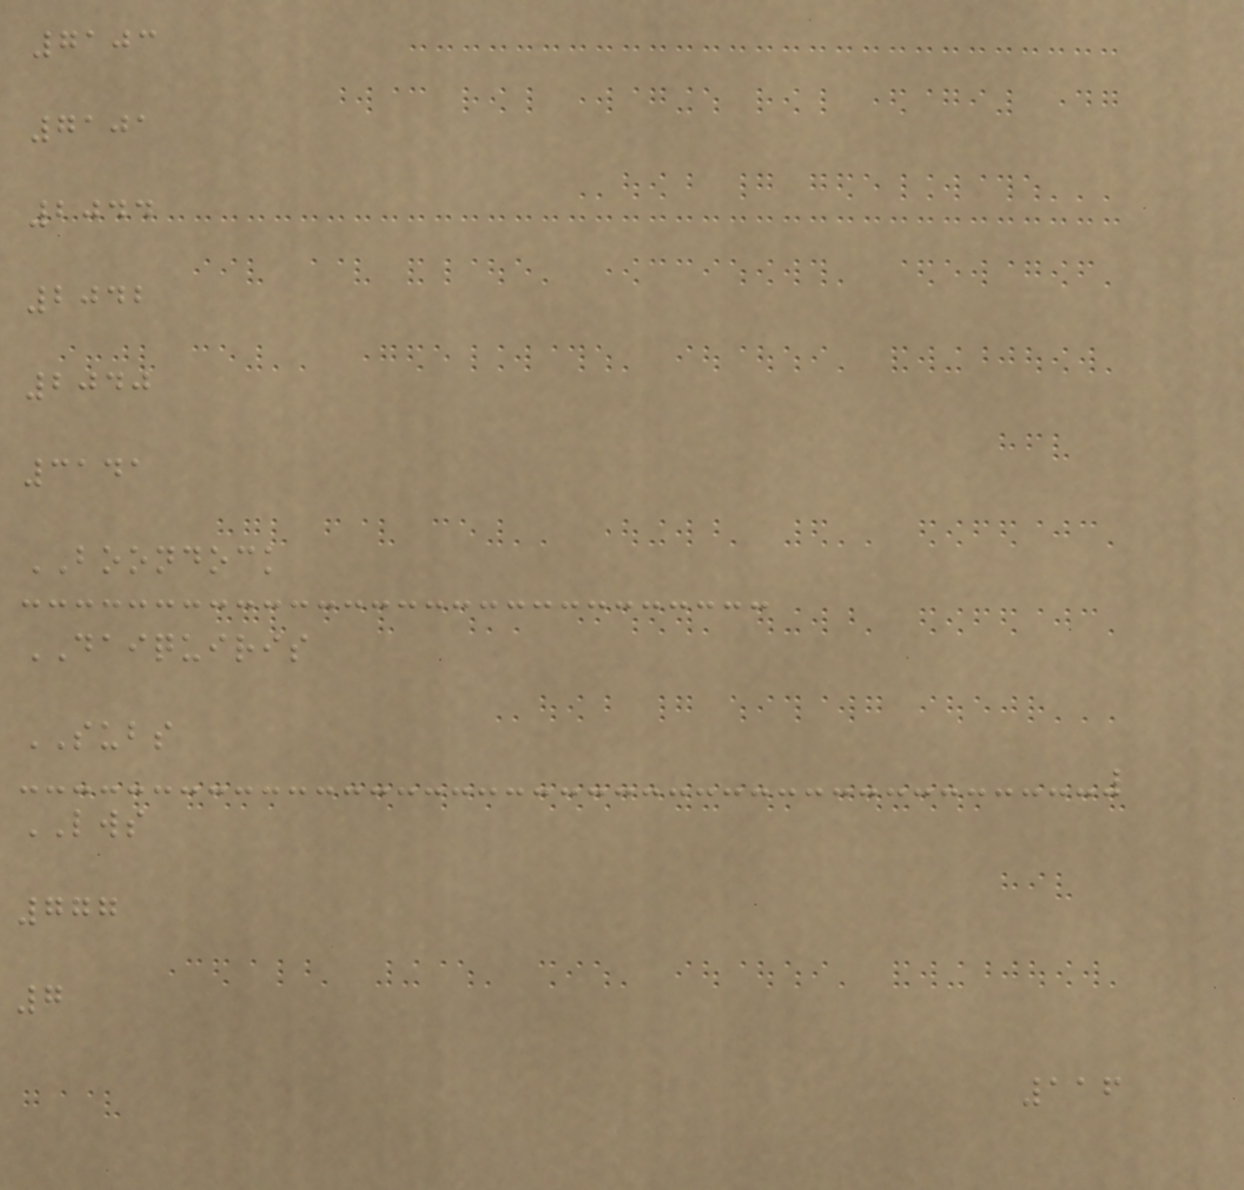7103
7101
2044
2042
2040
3141
BOONDOCK
DAIQUIRIS
SUBS
LWS
777
7
116
